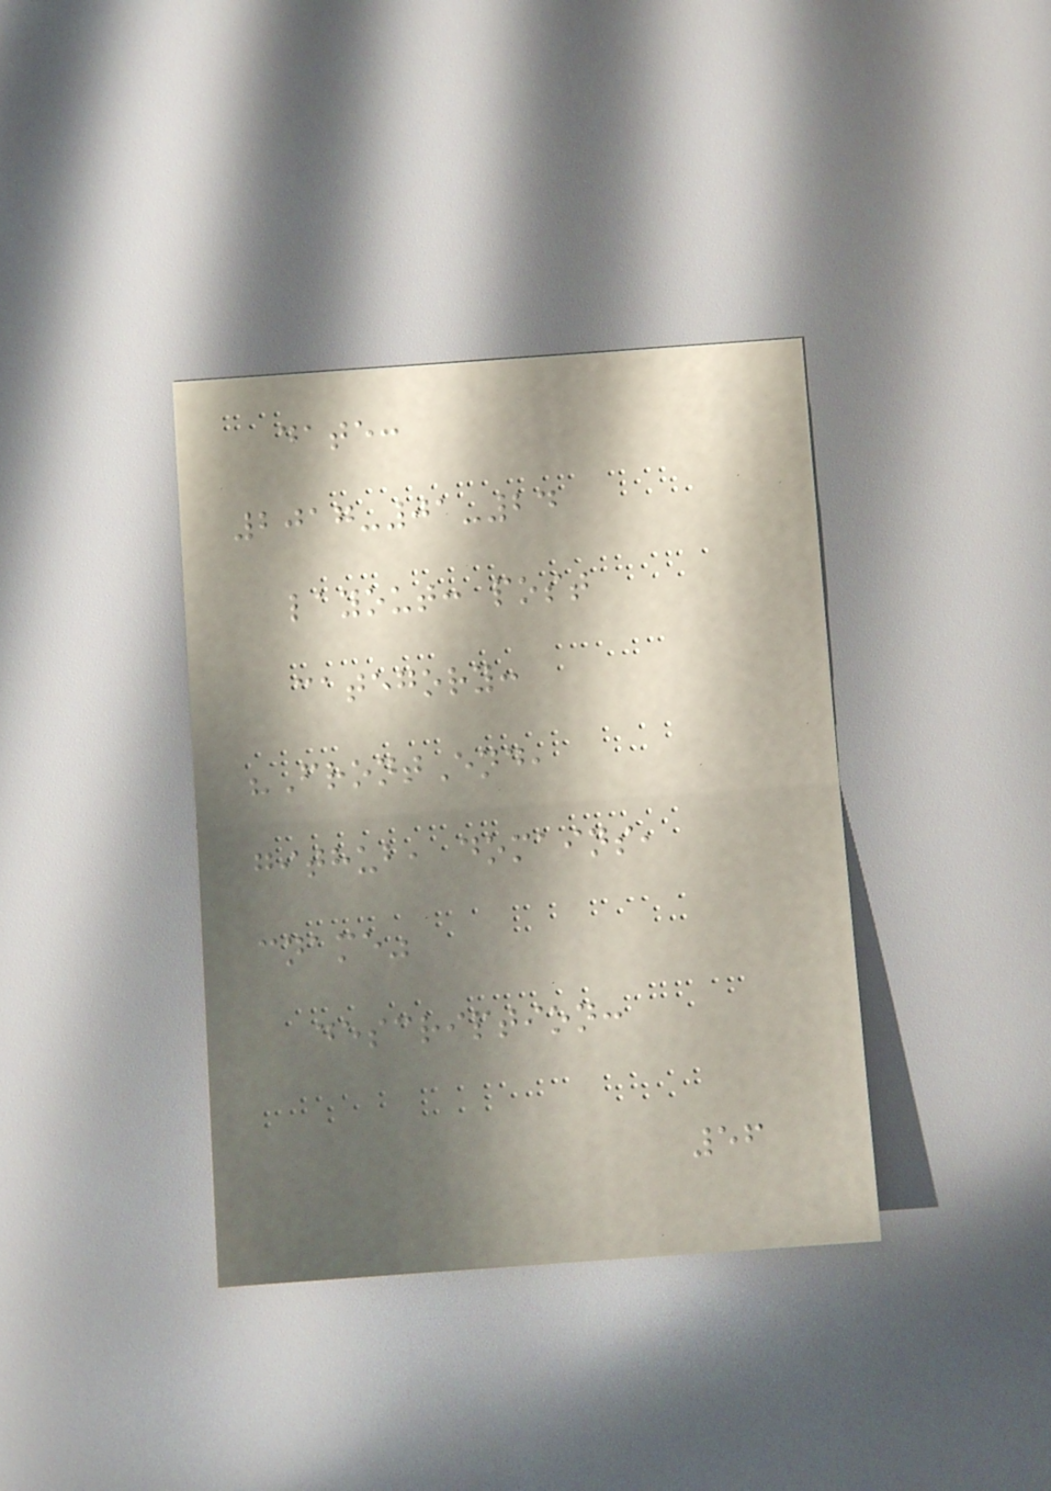date:
2017-01-24
layout: post
category:
"FrontEnd,
github, domains,
cname"
description:
56
